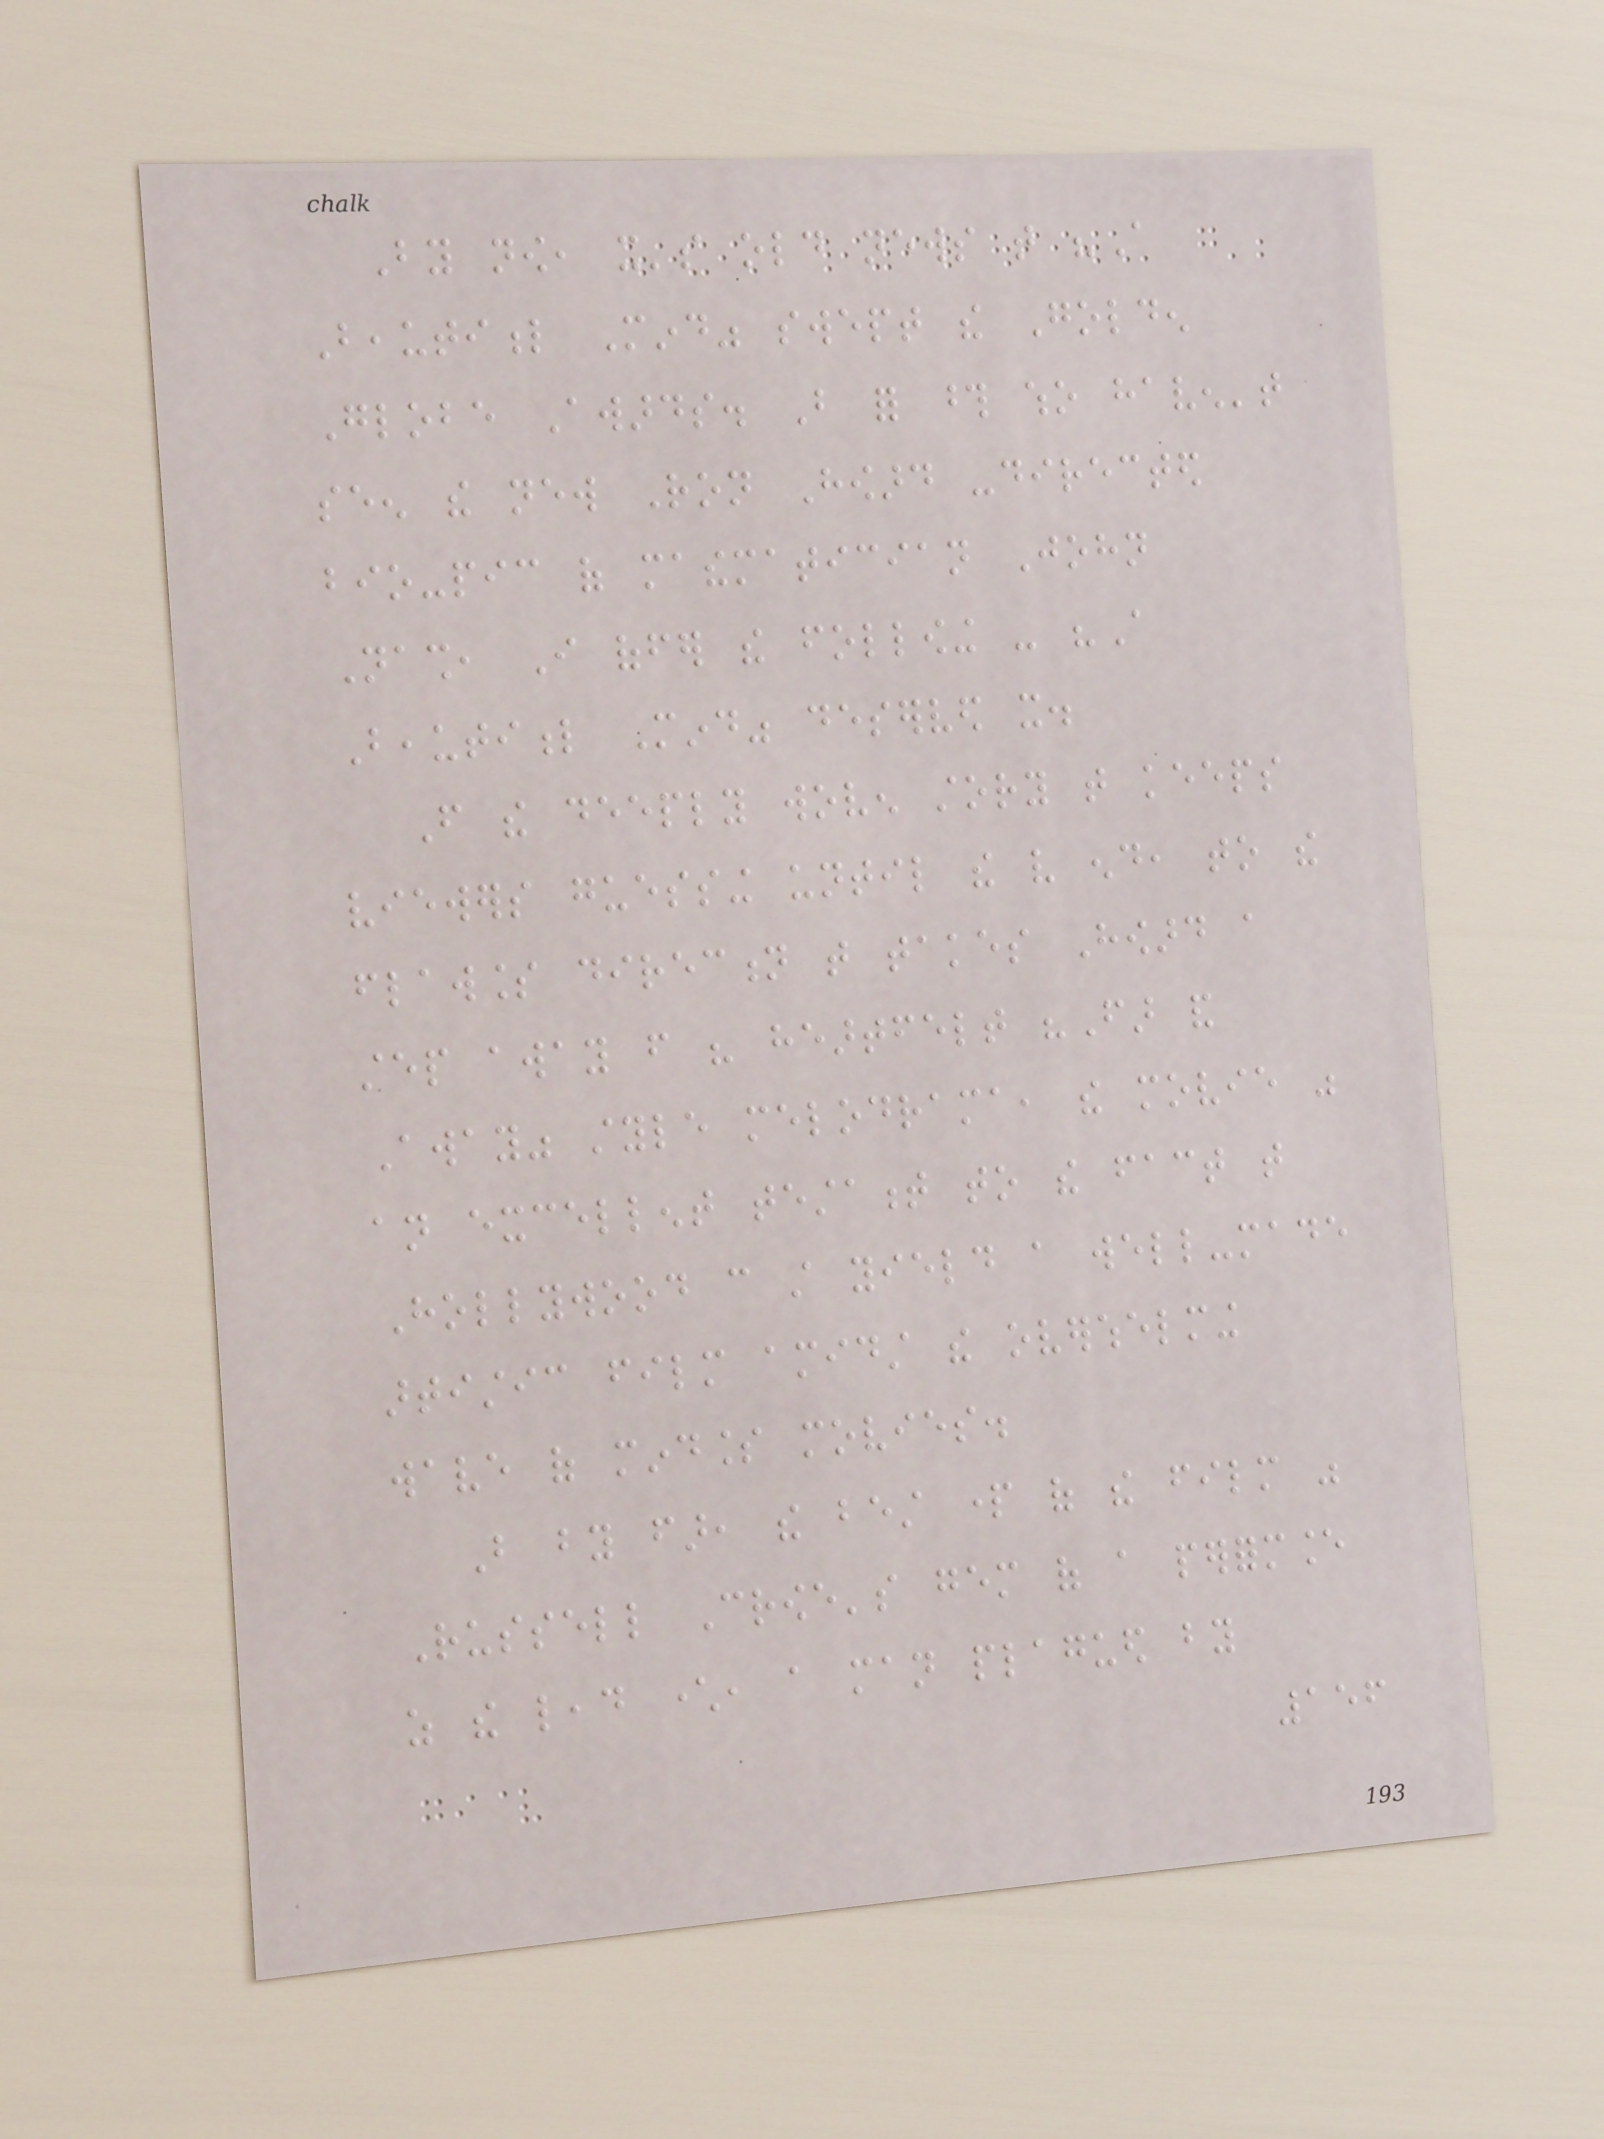By now, it's old news that "A
Beautiful Mind" swept the Golden
Globe Awards. But for those who haven't
seen the new Ron Howard -directed
bio-pic of mathematician John
Nash, I offer the following - "A
Beautiful Mind" deserved it.
From the deeply woven story that keeps
viewers guessing until the very end, to the
flawless direction that takes Howard a
step away from his heartfelt "Far and
Away" style melodrama, the movie was
an excellent testament to the fact that
Hollywood can still yield a well-made
artistic film amidst the overwhelming
wave of mindless movies.
But by far, the best part of the film was
Russell Crowe's gem of a performance
as the lead character, a man plagued by
156
